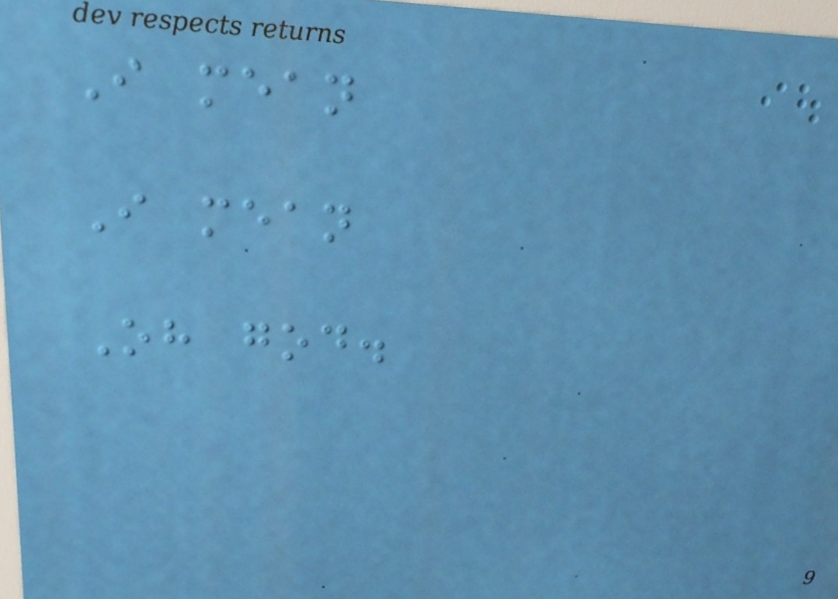I mean
I mean
Oh god.
